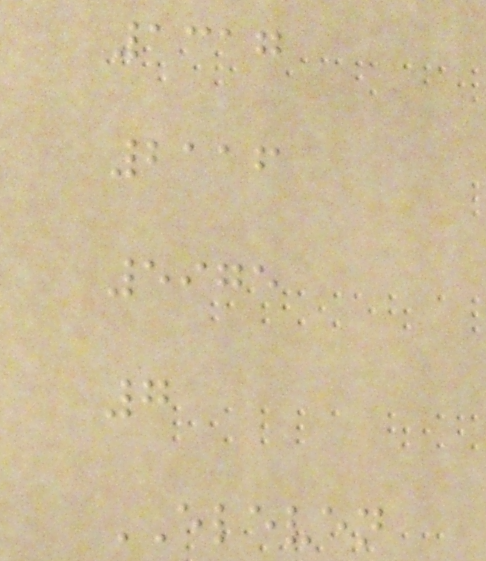1317
2116
5975
7
ELEVEN
